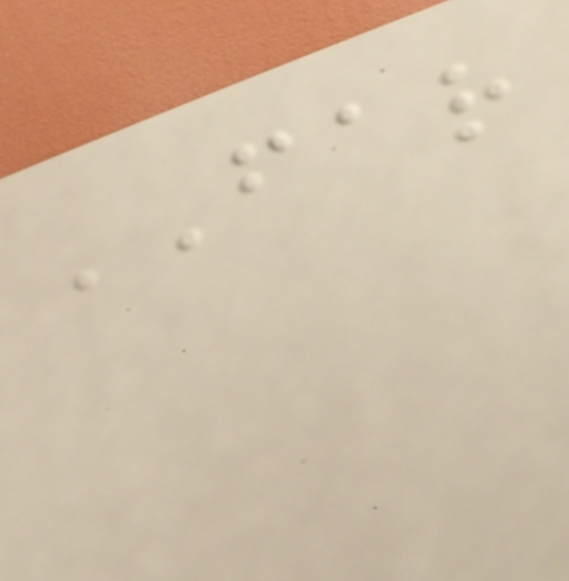FAR
